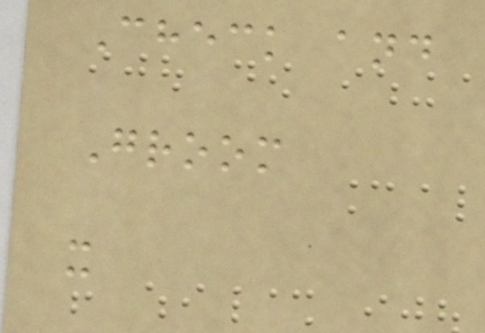Check and
Groom
x
